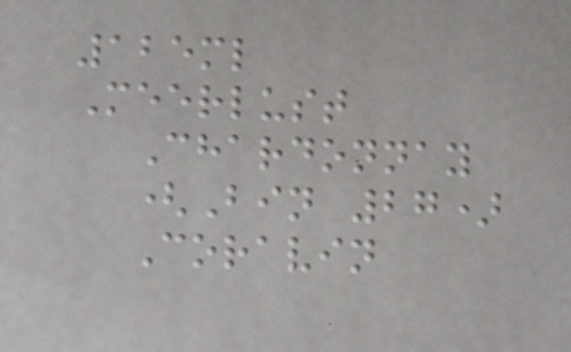125ml
Meerlust
Chardonnay
(Bin 27)
Coravin
